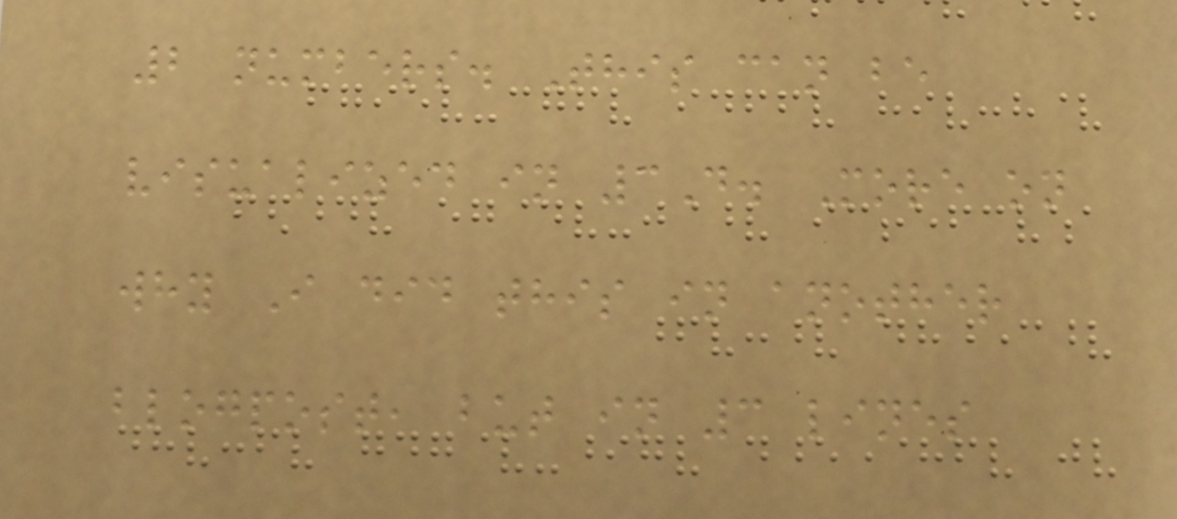2 numbers. This can be
visualized in 3D. More on
why I did this in another
blogpost, but in 3 lines
